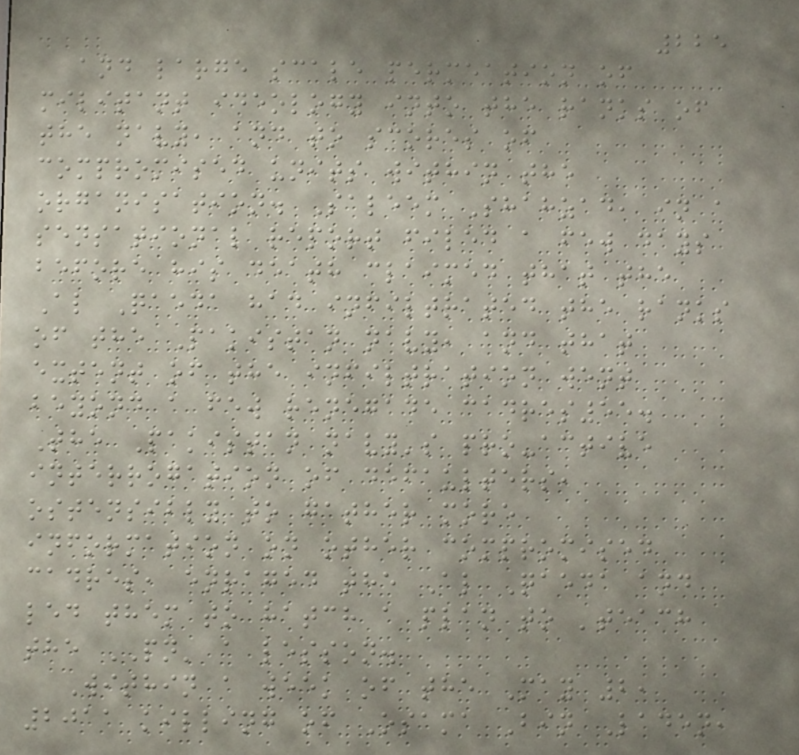225
and large scale permeation of
militant ideology into the ranks of
the navy, and to scores of
compromised units within the
organisation. Saleem Shahzad, in a
sensational report filed a few days
before his death claimed that the
Al Qaeda had infiltrated the ranks
of the Pakistan navy, and that
extent of the infiltration went
beyond a few renegade cadres55.
The Pakistan navy's pro-active
interrogation of defaulters,
ostensibly to gather more
information on other compromised
cadres, enraged the Al Qaeda and
led them to hatch a plan to 'teach
the PN' a lesson.
Within a week of the May 2,
2011 killing of Osama Bin Laden,
